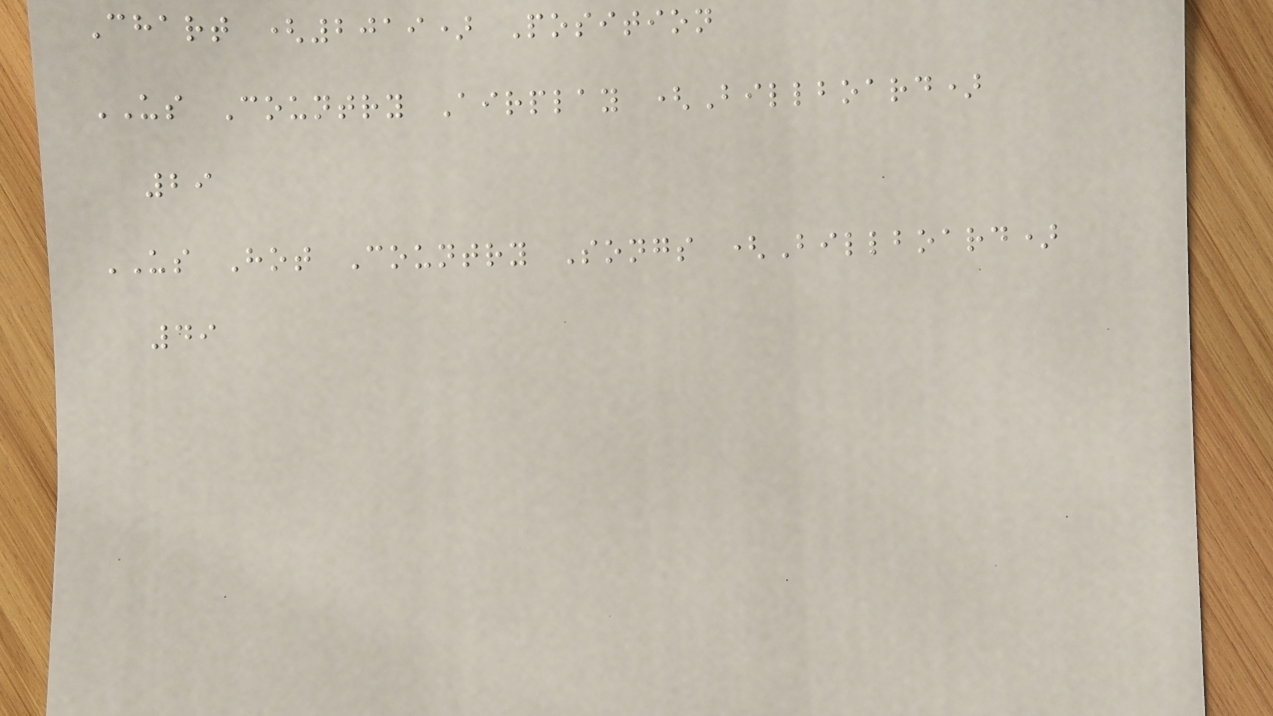Chart (2019) Position
US Country Airplay (Billboard)
29
US Hot Country Songs (Billboard)
49
